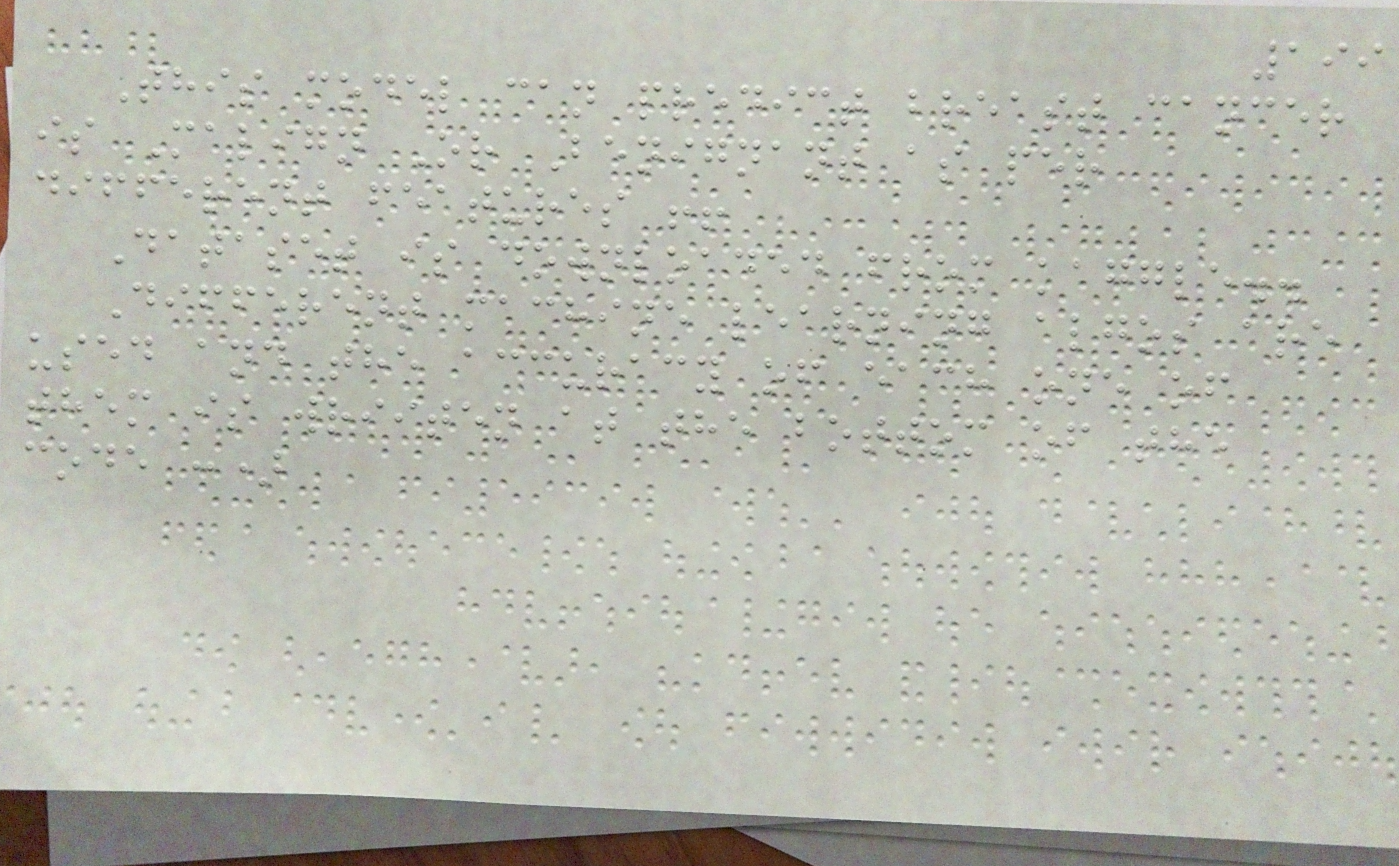199
This model can predict breast cancer
is Malign Or Benignant as per
different features !!
Dataset is downloaded from kaggle..
Different machine learning algos are
used and the accuracy of each one of
them is wriiten at the bottom of the
code :)
